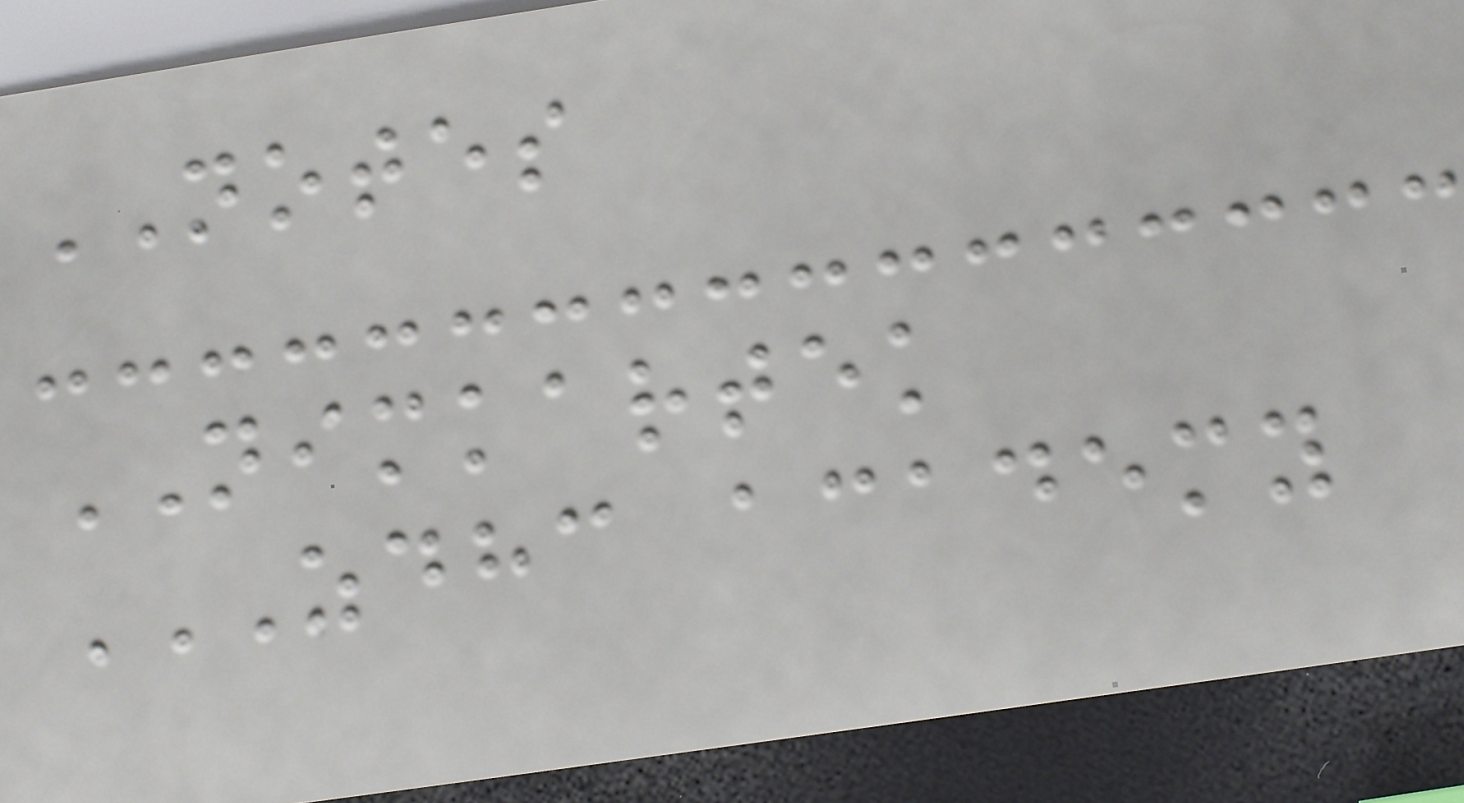NOTES
NIMKARTEK
ZDHC ACADEMY
